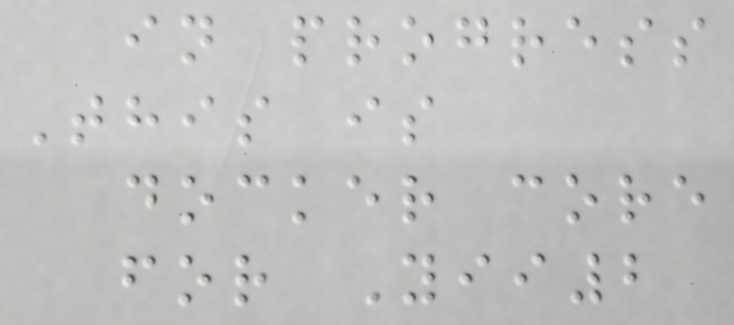in progress
This is
docker core
for Yii2
